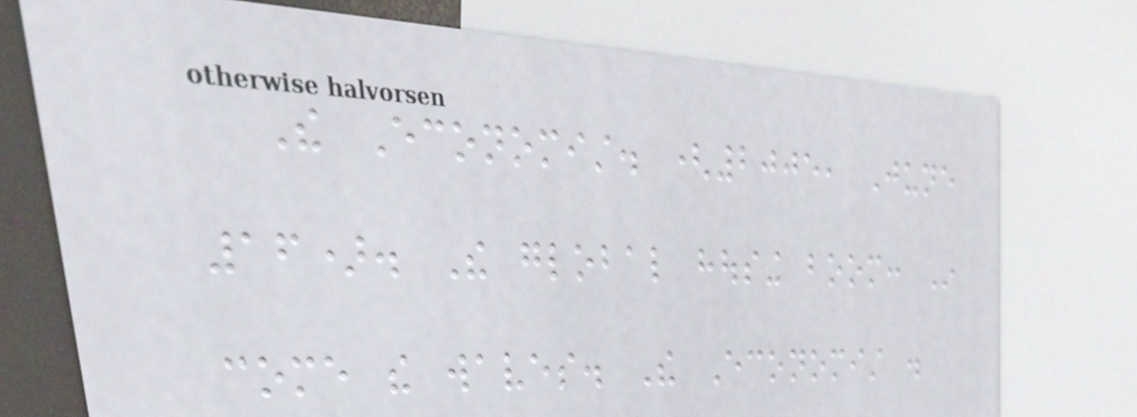The Economist. (2005, June
16). The global housing boom: In
come the waves. The Economist .
